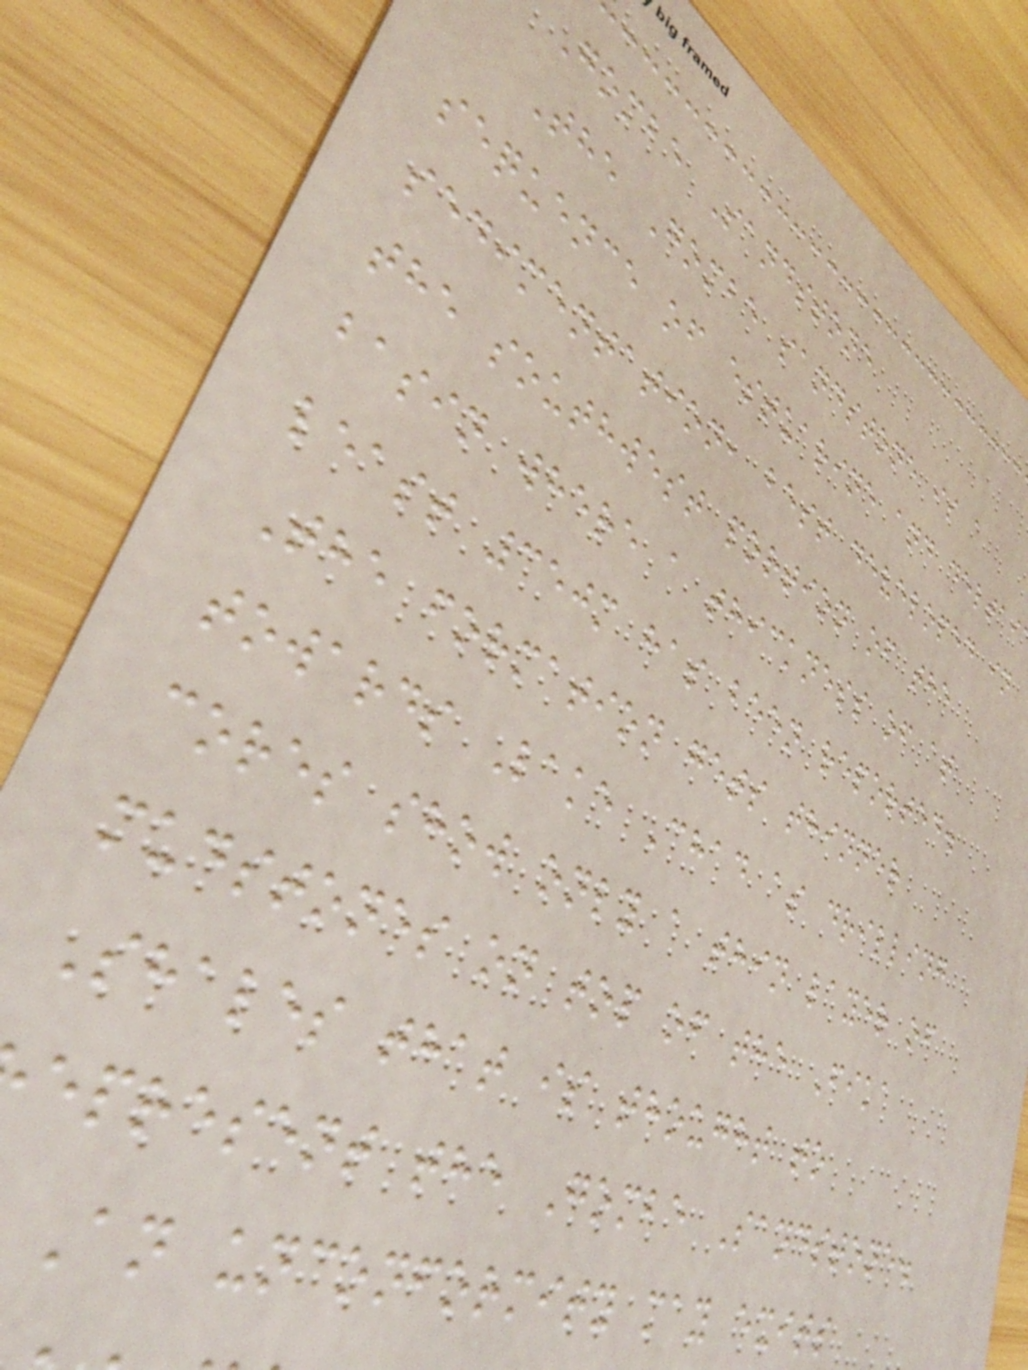Gombe Sandstone
The Gombe sandstone is a
sequence of estuarine and deltai
sedimentation, best developed in
the southwest portion of the
basin where a thickness of at
least 350m has been reported.
The formation gets thinner
towards Lake Chad as drilling
cores show only a thin layer of
mudstones on top of the Fika
Shales that is thought to
epresent the Gombe Sandstone.
An unconformity may exits
